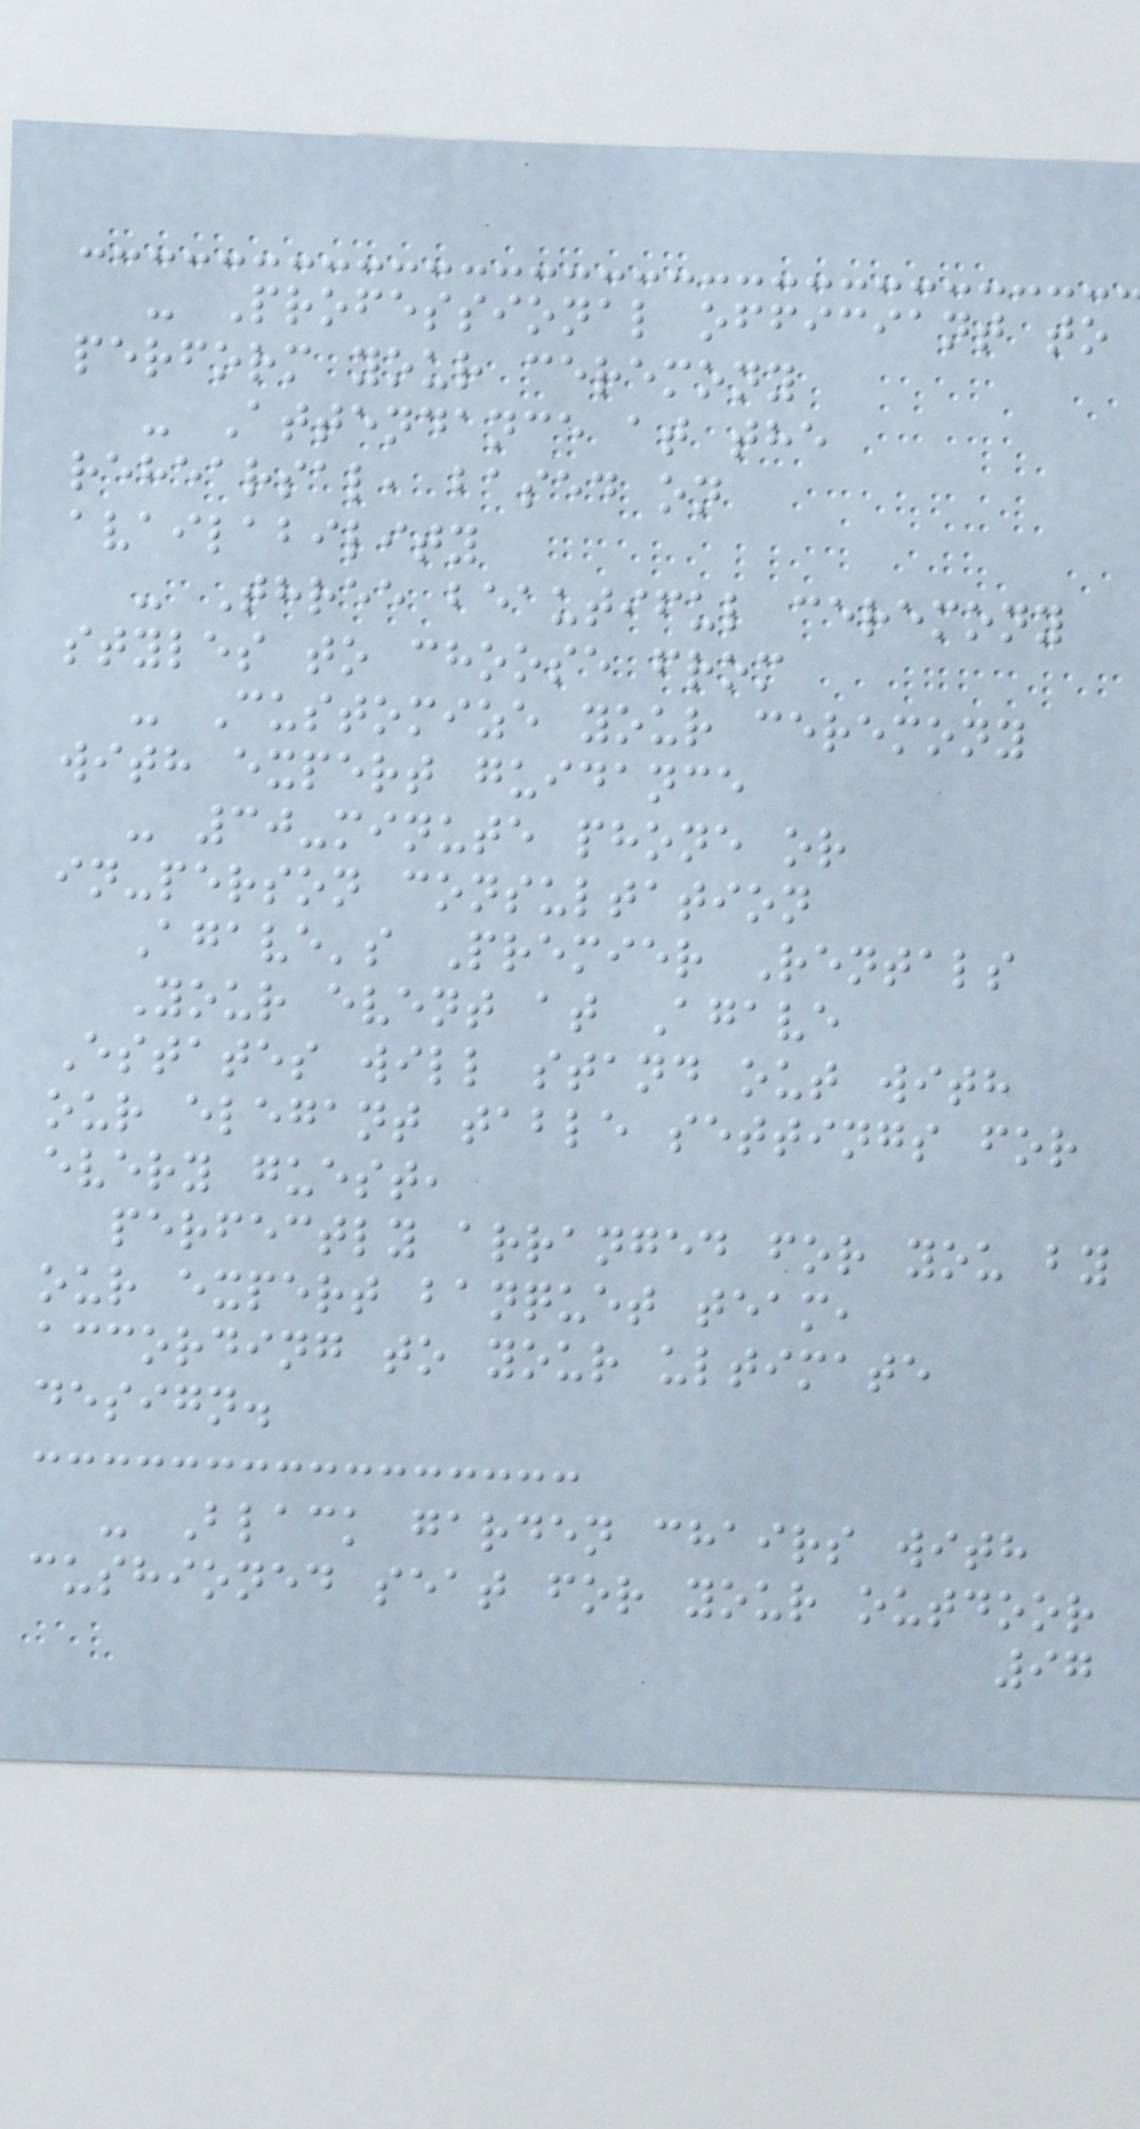- Professional officiant to
perform your ceremony
- Attendance at the
rehearsal, based on
availability
- Three beautiful ceremony
styles to choose from
- Customize your ceremony
with expert guidance
- 30-minute phone or
in-person consultation
Agave's Premier Rentals
Your event at Agave
Estates will stand out with
our elegant table settings for
every guest,
perfectly arranged for you by
our expert banquet team,
according to your ultimate
design.
- Black garden chairs with
cushioned seat for your outdoor
97
